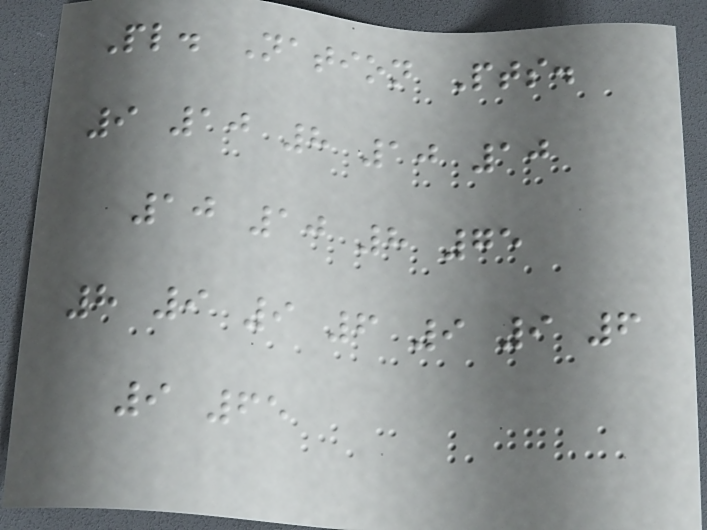Pl. Nation Pts.
9 10 8 10 10
10 10 8 75
8 9 9 6 9 9 6
9 65
